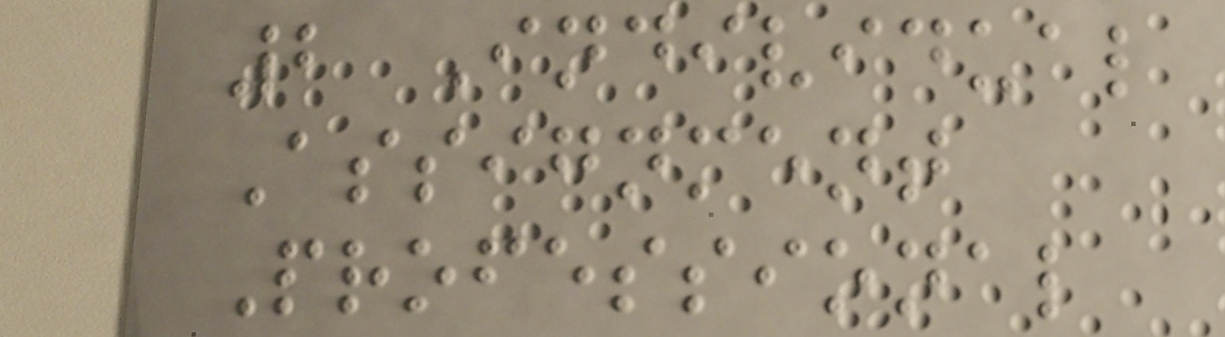2 Individual
Assignment
Professional
